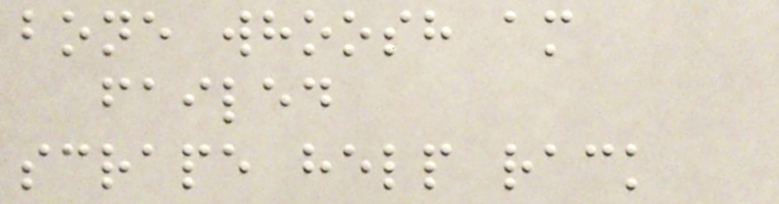bone whoosh am
failed
scrape help rack
